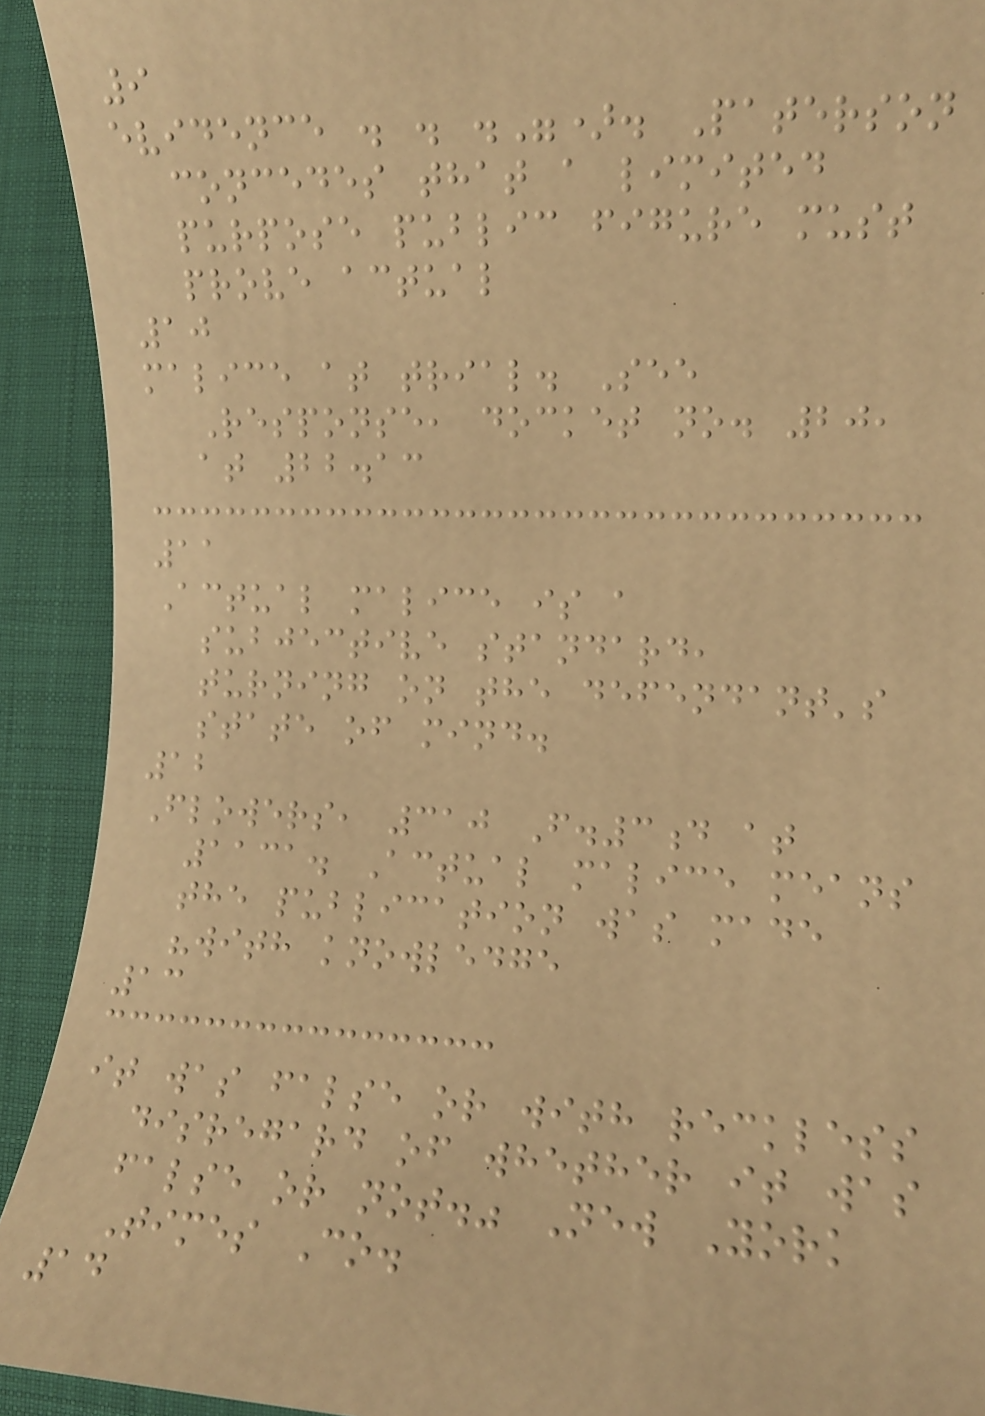9
evidence . . ."). Paterson
concedes that a limited
purpose public figure must
prove actual
10
malice at trial. See
Response, docket no. 20,
at 22.13
11
Actual malice is a
subjective standard,
turning on the defendant's
state of mind.
12
Flowers, 310 F.3d at
1131. Actual malice means
the publication was made
"with knowledge
13
it was false or with reckless
disregard of whether it was
false or not." New York
Times Co.
14
